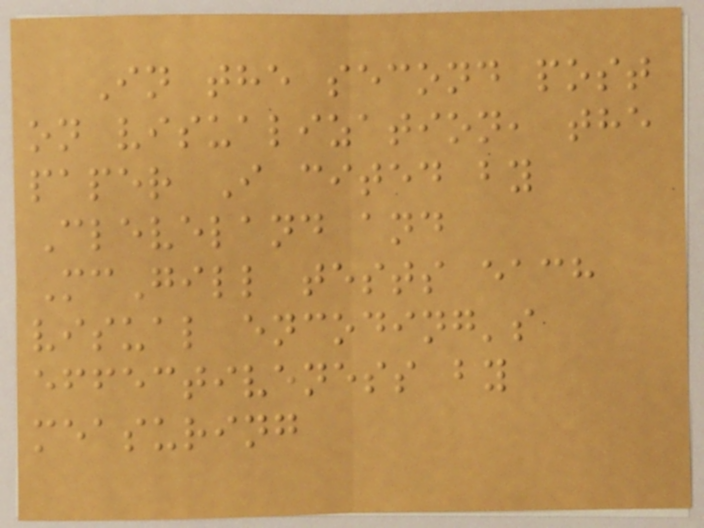In the second post
on visualization, the
paper I cited by
Cleveland and
McGill tests each
visual encoding's
effectiveness by
measuring
